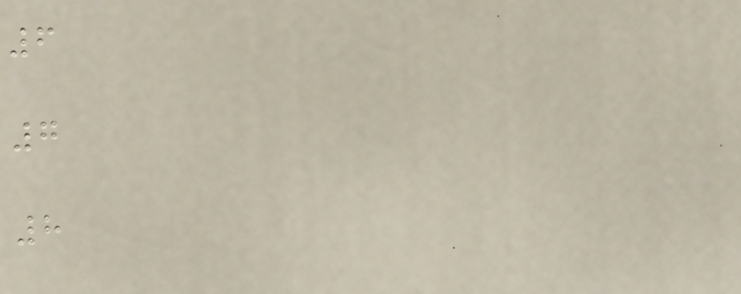6
7
8
